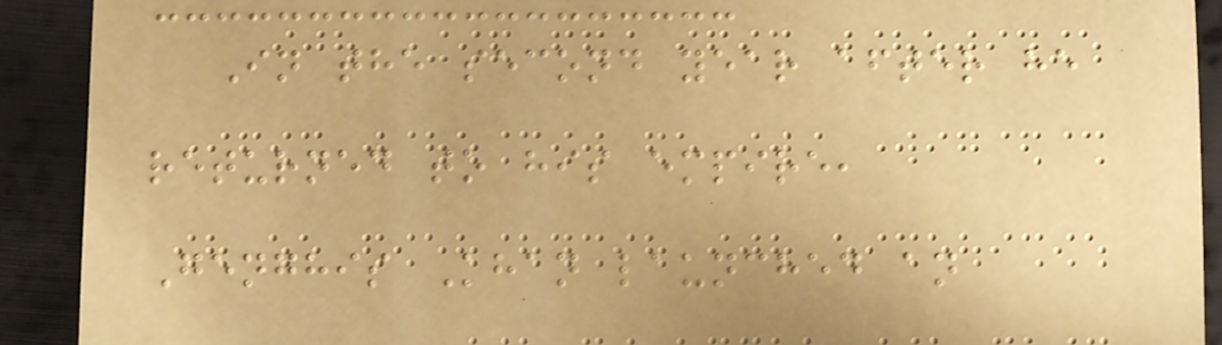In the second year after he
returned to his empire,
Genghis Khan launched an
